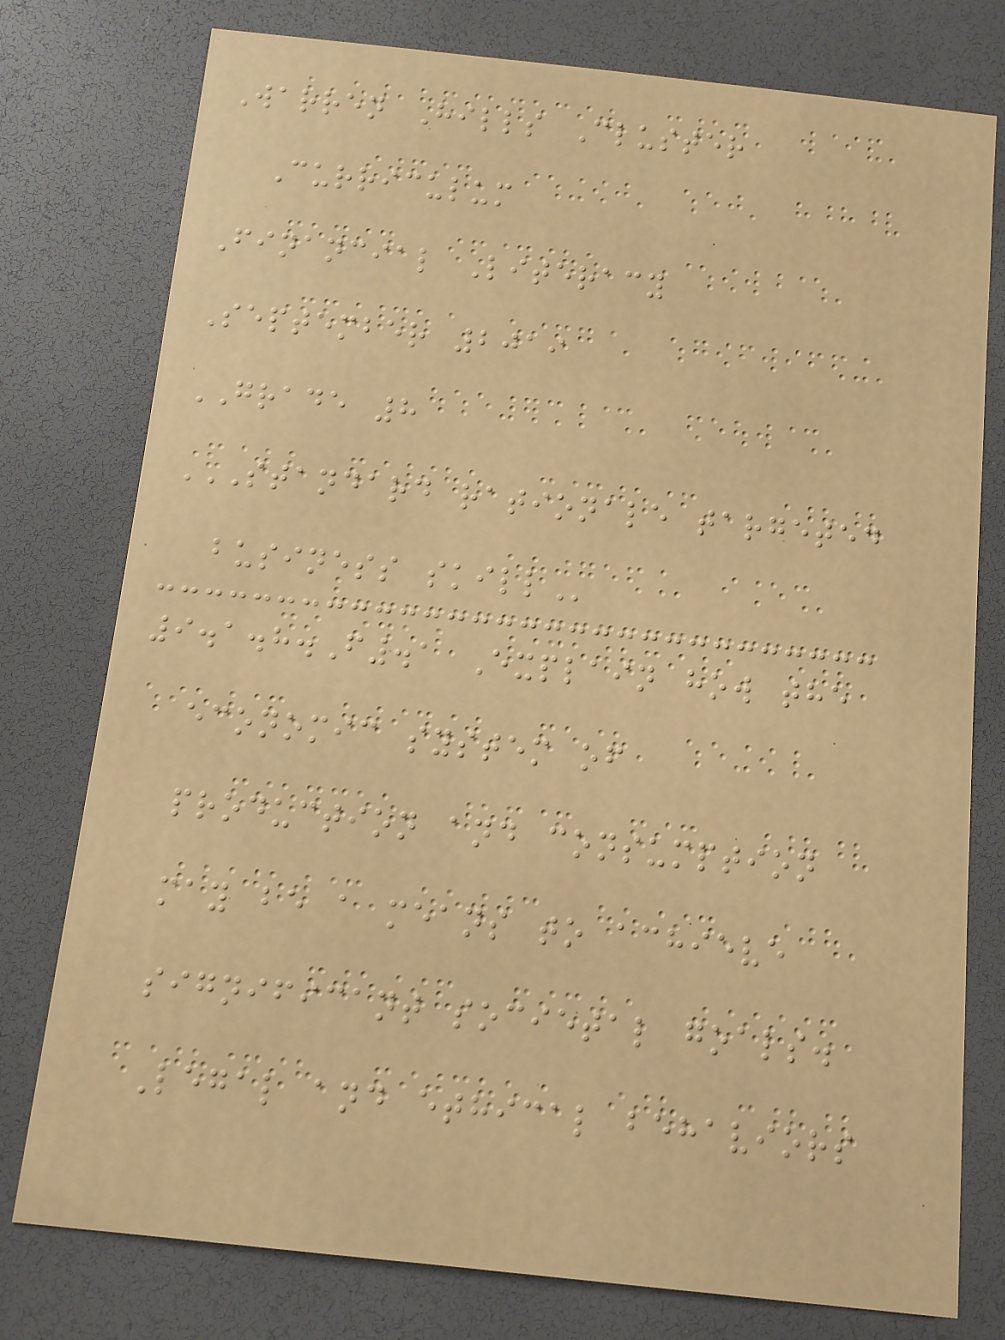Warren Hills Cluster
Curriculum
Financial Literacy
September 2019
GRADE 8
STANDARD RATIONALE TARGETED
BUSINESS SKILL
9.1.8.F.1 Explain how the
economic system of
production and consumption
may be a means to achieve
significant societal goals.
Legal and ethical behaviors
